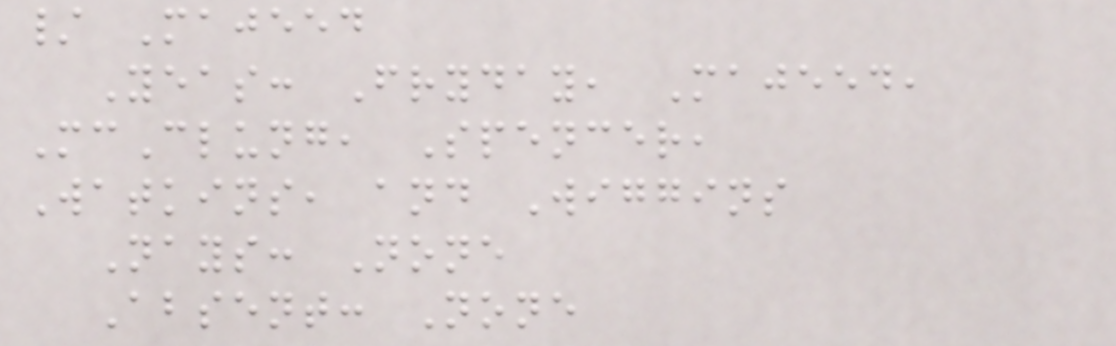/ Majeed
Yeas: Fryday, Majeed,
McClung, Spencer,
Watkins, and Wiggins
Nays: None
Absent: None
